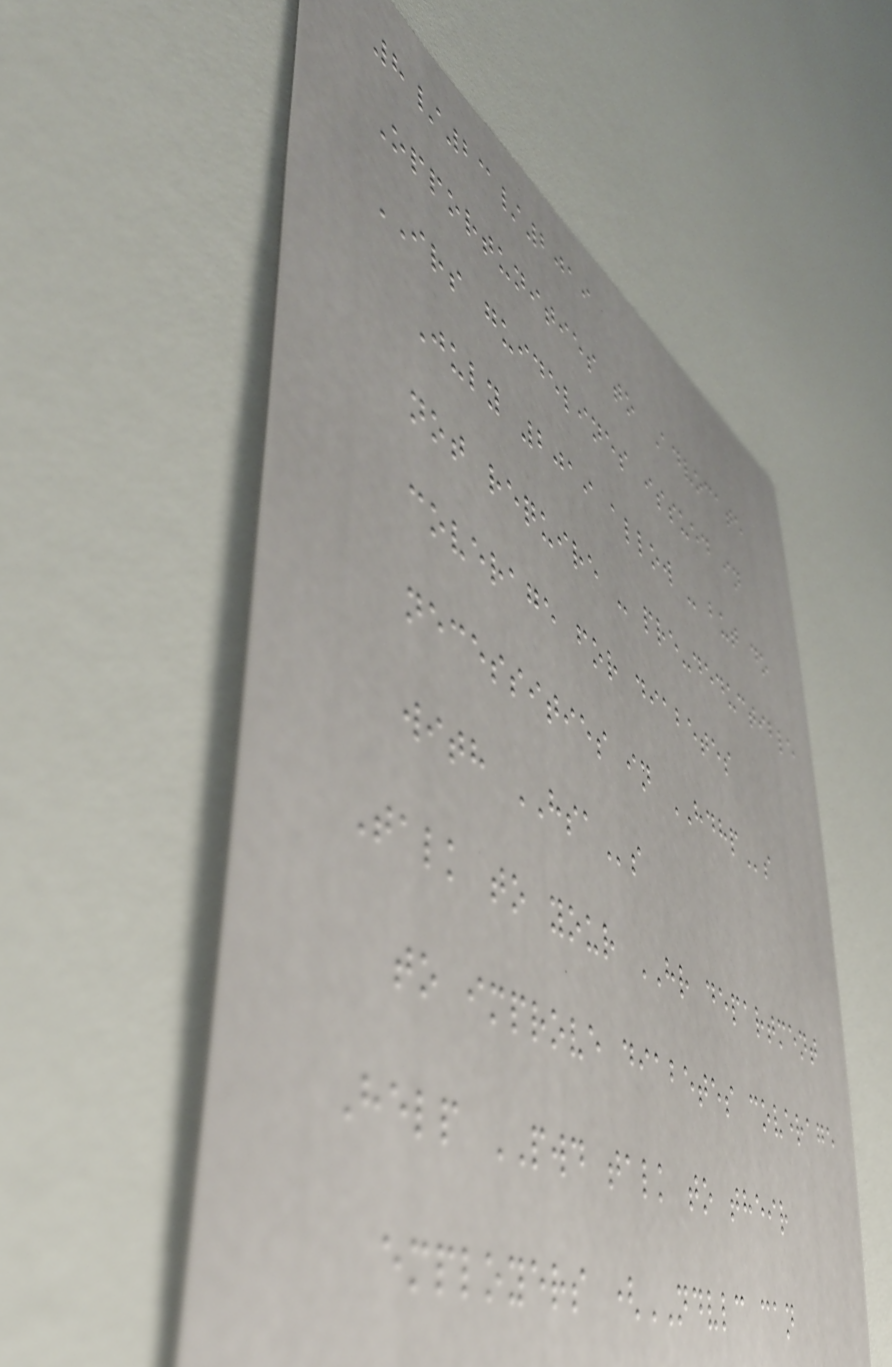8/23/2019
Opportunities to Advocate
IRS guidelines issued in
July 2019 allow - but do
not require - pre-deductible
coverage for diabetes
necessities in HDHPs
with HSAs
Talk to your HR department
to improve diabetes coverage
Help PWD talk to their
employers (NDVLC can
